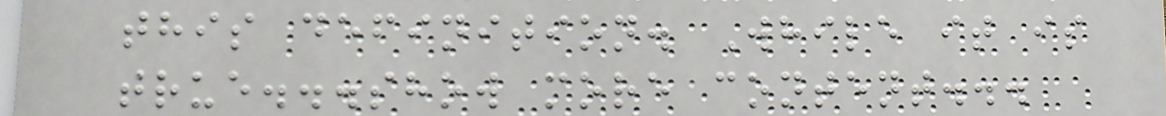this definition. While it is
true...show more content...
